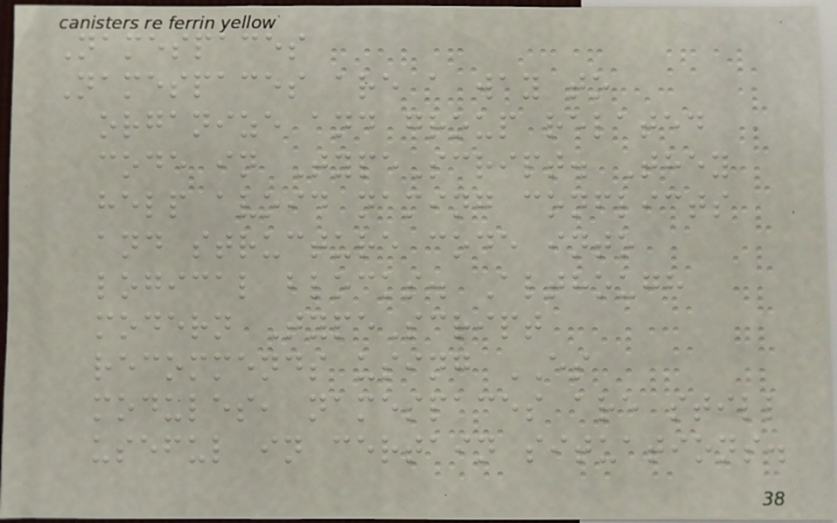Namespaces
Namespaces are a way to
organize and group related
code in TypeScript. They
help avoid naming conflicts
and structure code into
logical blocks. Although
modern TypeScript
recommends using ES
modules, namespaces are still
useful in certain situations.
